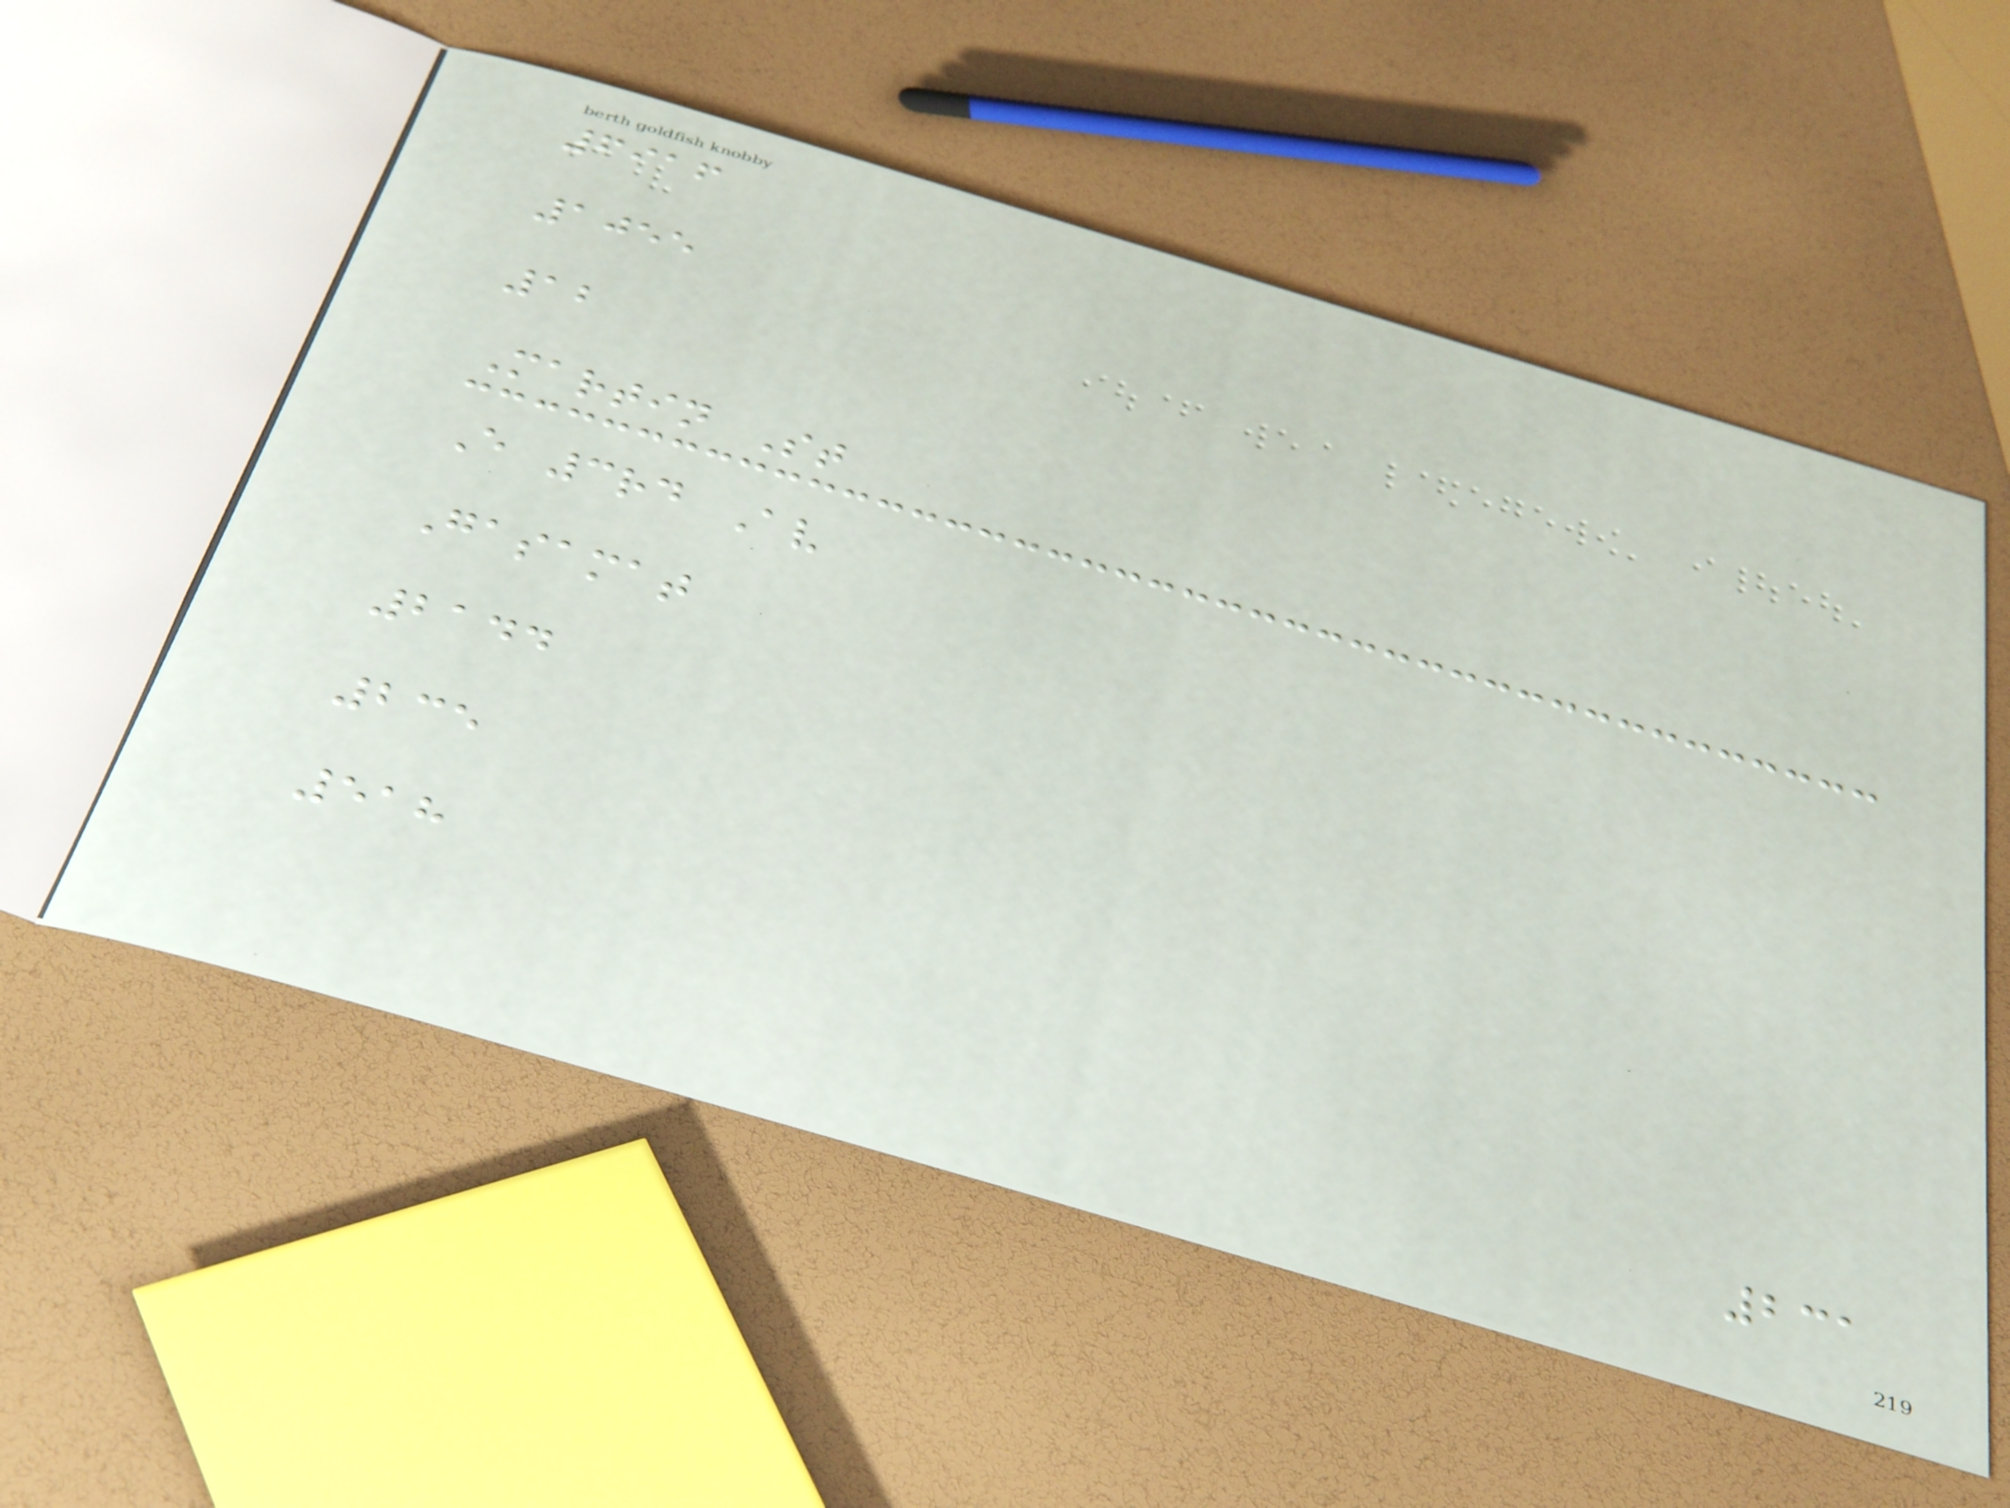6916
1055
12
Martin St
E 3rd Av
Gasamat
2144
235
518
231
